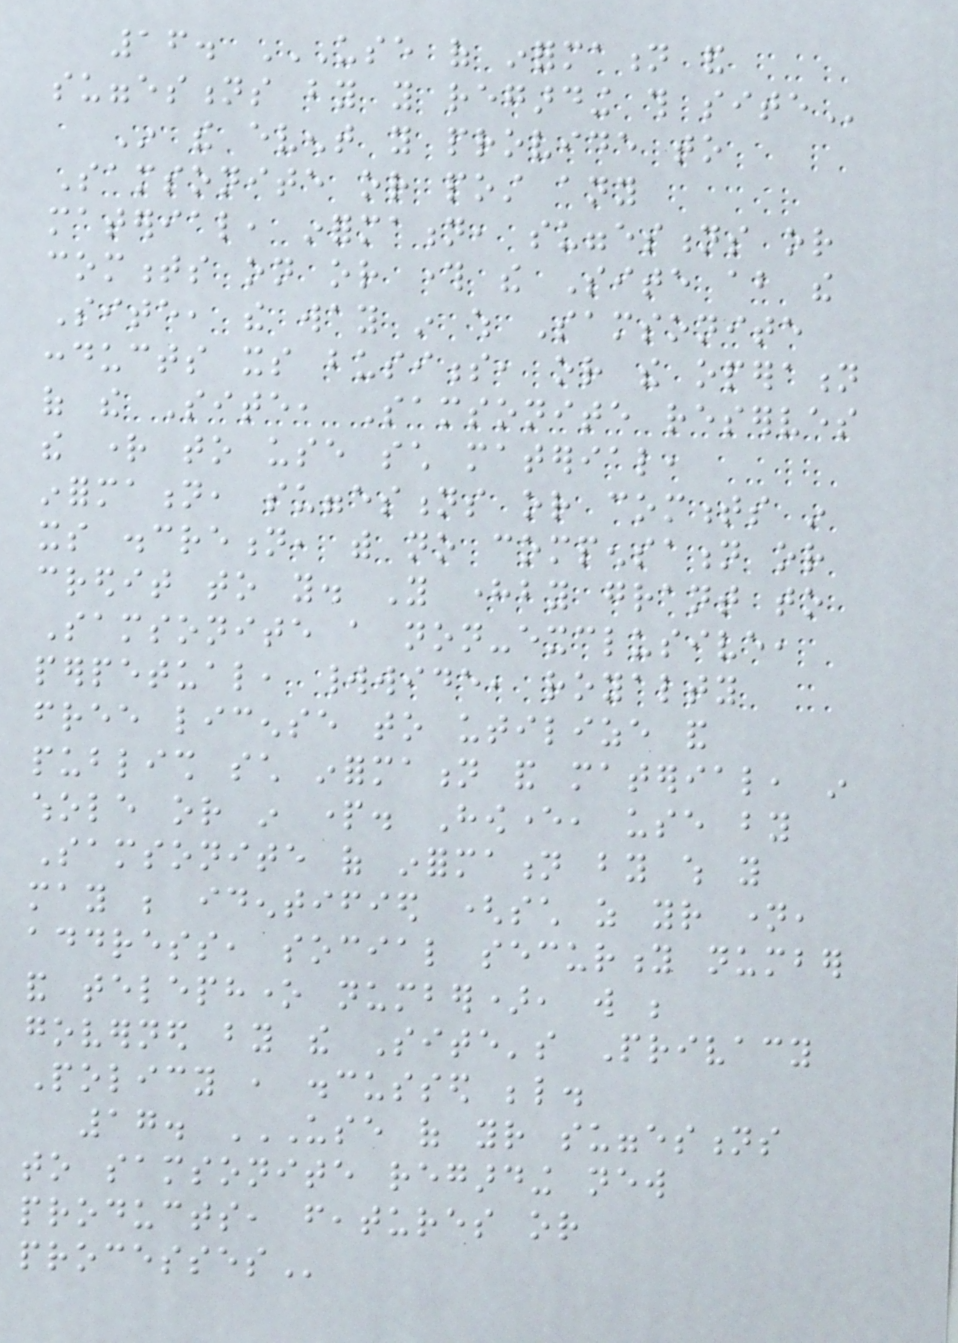16. USE OF INFORMATION AND
SUGGESTIONS BY YOU REGARDING THIS SITE
In the event you provide to
Samsonite or post any
material, information, suggestions or
comments on or through the Site about the
Site, the way in which Samsonite
conducts its business, or the operation
of the Site, Samsonite reserves
the right to use such material,
information, suggestions or comments in
its discretion, with no compensation or
credit to you. You hereby grant to
Samsonite a non-exclusive,
perpetual, worldwide, royalty
free license to utilize and
publish such information and material, in
whole or in part. However, use by
Samsonite of information by which you
may be identified (such as your name,
address, social security number
and telephone number), will be
governed by the Site's Privacy
Policy , discussed below.
17. USE OF YOUR SUGGESTIONS
TO SAMSONITE REGARDING NEW
PRODUCTS, FEATURES OR
PROCESSES
